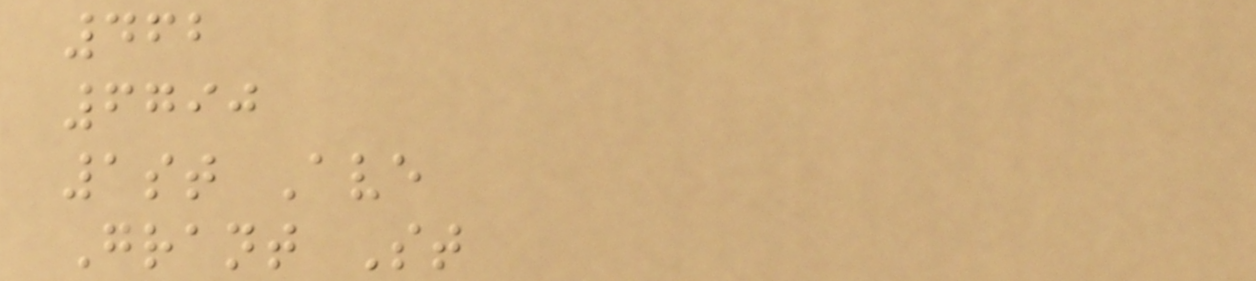462
6790
1st Ave
Grant St
